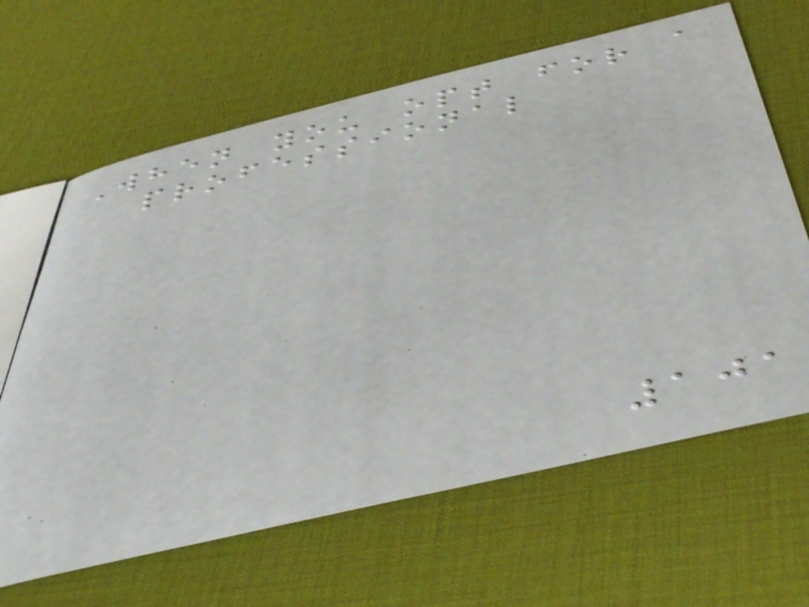When you opt for a
professional
101
